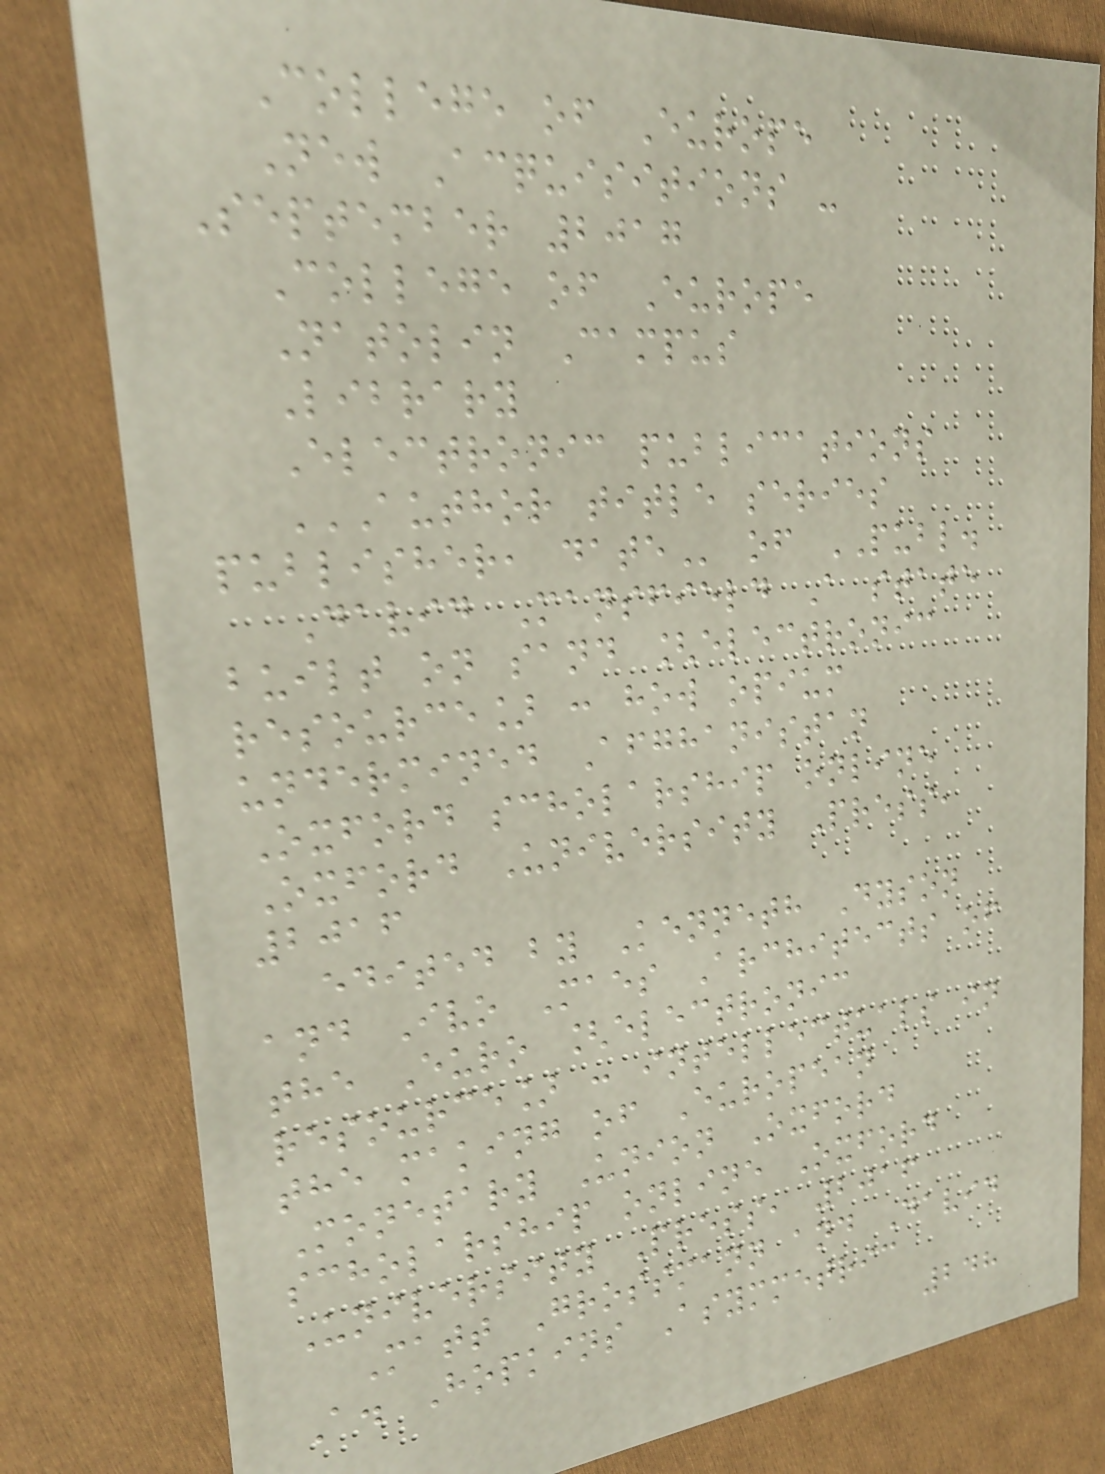College of Europe
New Acquisitions -
September 2017
College of Europe
Natolin Campus
Library
Electronic publications
AUTHOR TITLE SERIES
PUBLISHER, DATE of PUBL.
David Mansfield A state
built on sand [electronic
resource] : how opium
undermined Afghanistan
Oxford scholarship online
Oxford University Press,
2016
edited by Kenneth Dyson
and Ivo Maes Architects of
the Euro [electronic
resource] : intellectuals in
the making of European
Monetary Union Oxford
scholarship online Oxford
University Press, 2016
Matt Grossmann and David
A. Hopkins Asymmetric
248
